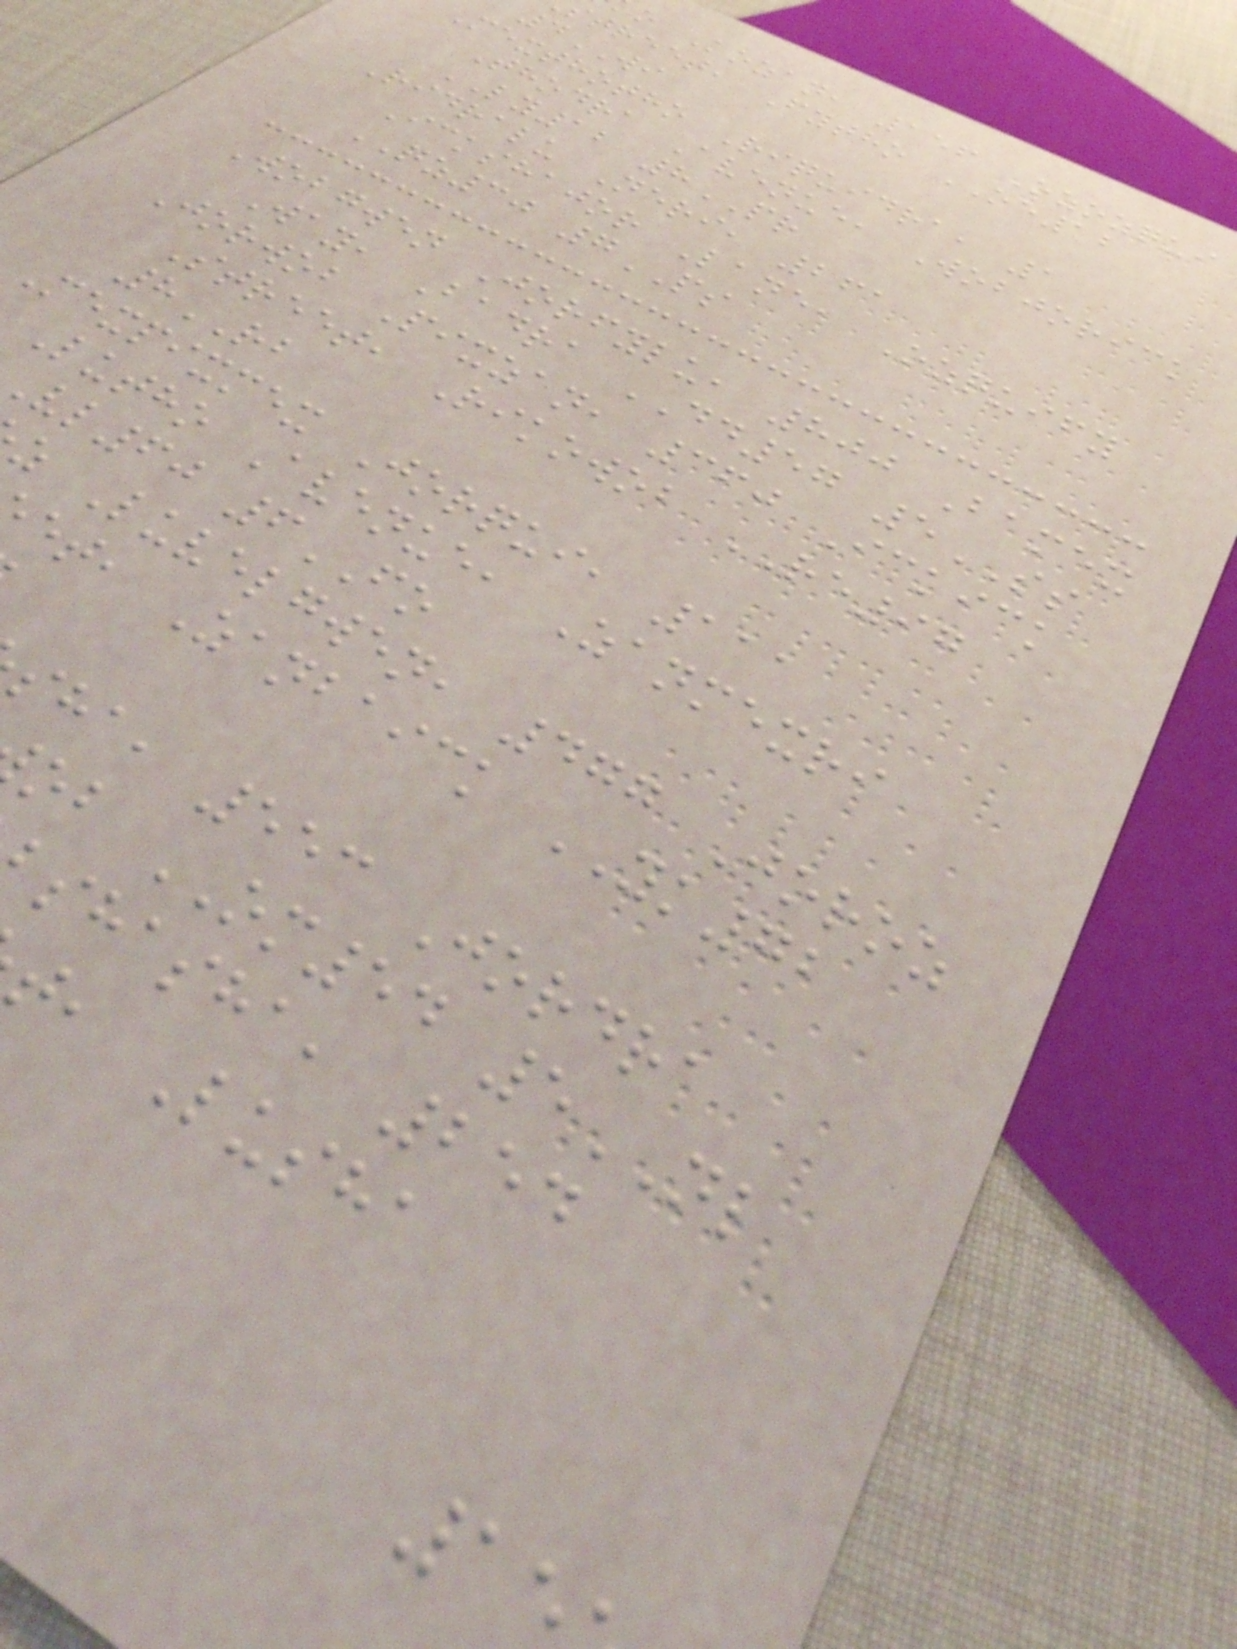o Kozan, 156 Ozozqui
street, Fytho OE12
4WI
Mexthotho Riquidra, 1
Thodra Avenue, Wobjorick
LY12 8PR
Ridralu Neri, 261
Ickshajor Lane, Ozquify
QZ30 7PS
Wobgwen Jorfylu, 800 Bamex
Way, Badra DD57 5SS
Jorwob Pixzan, 360 Ickick
Street, Rikowob RE97
8RB
Mexpixmex Jorqui, 111
Lutho Avenue, Zanmexri
vl60 6FO
z Luvelgwen, 477 Joroz
et, Zanbaick YK72
sha, 553 Jordra
ob OM54 5NL
shasha, 254
t, Lusha
